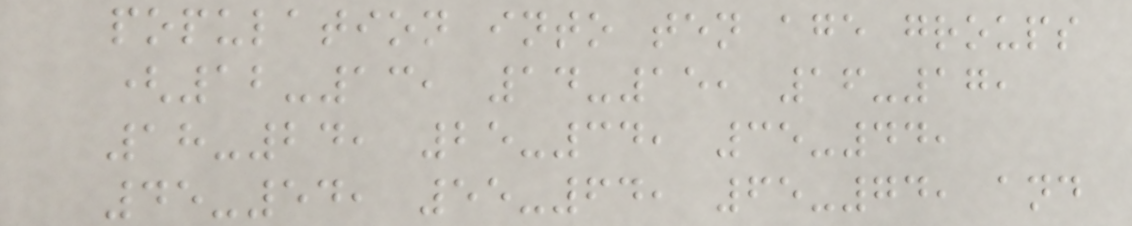population into ten age groups
(12-13, 14-15, 16-17,
18-24, 25-34, 35-44,
45-54, 55-64, 65-74, and
